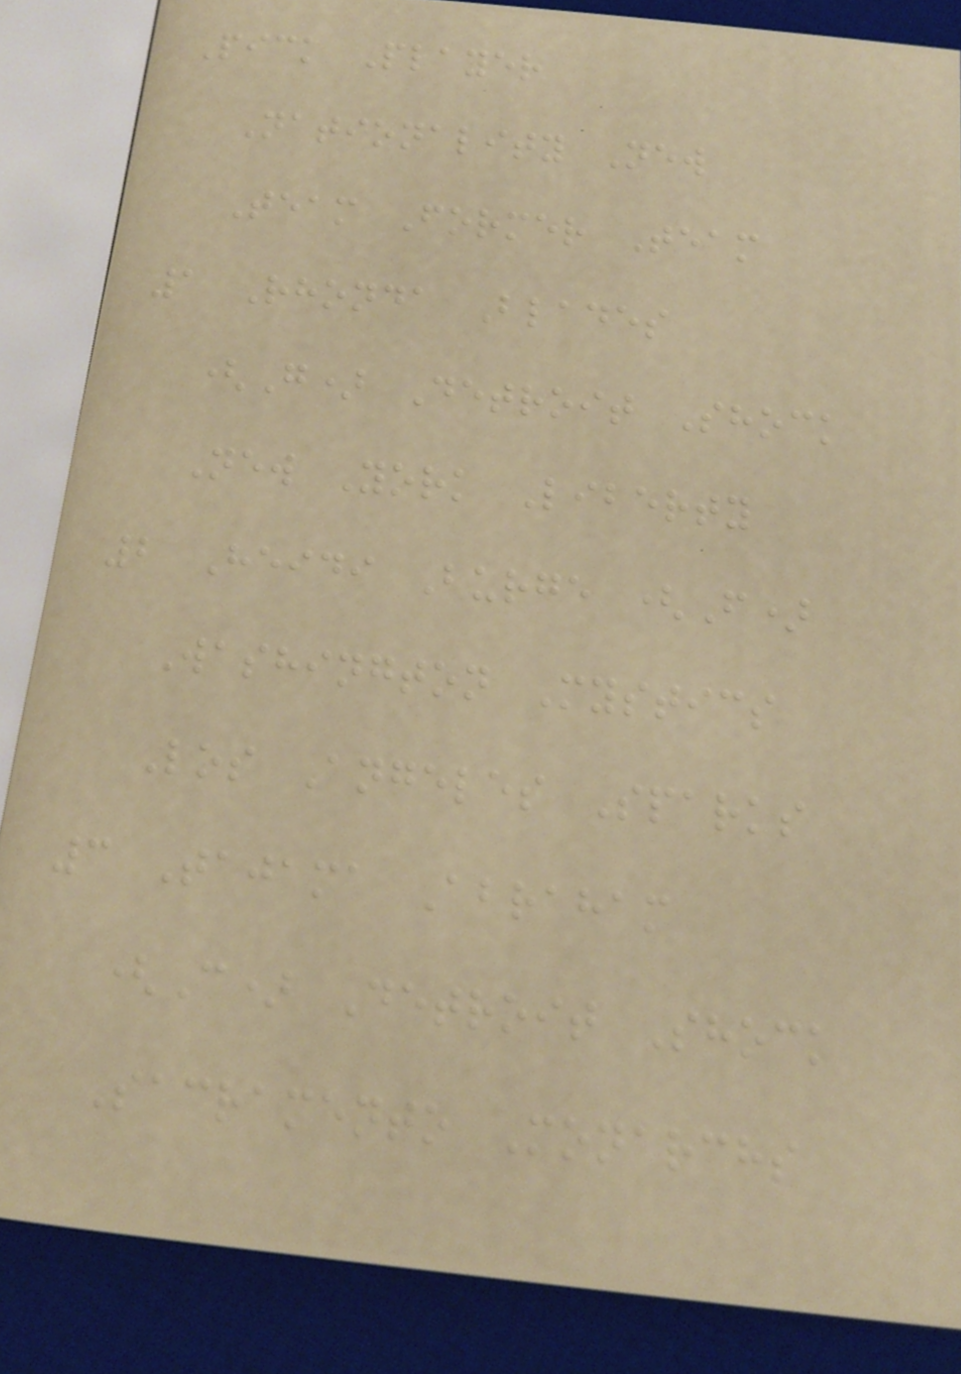Pick Player
Nationality New
Team Former Team
1 Rhonda Blades
(G) Detroit Shock
New York Liberty
2 Heidi Burge (F)
Washington Mystics
Los Angeles Sparks
3 Tajama Abraham
(C) Detroit Shock
Sacramento Monarchs
